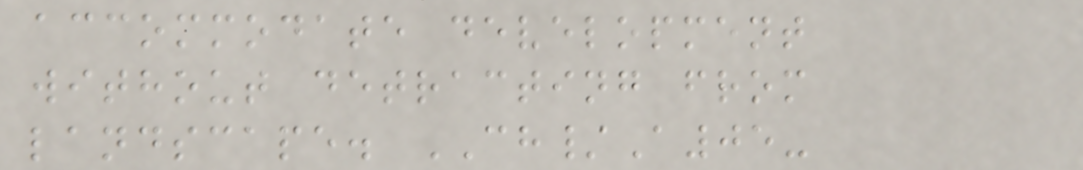accommodate development
without detracting from
landscape. CH/A05-
